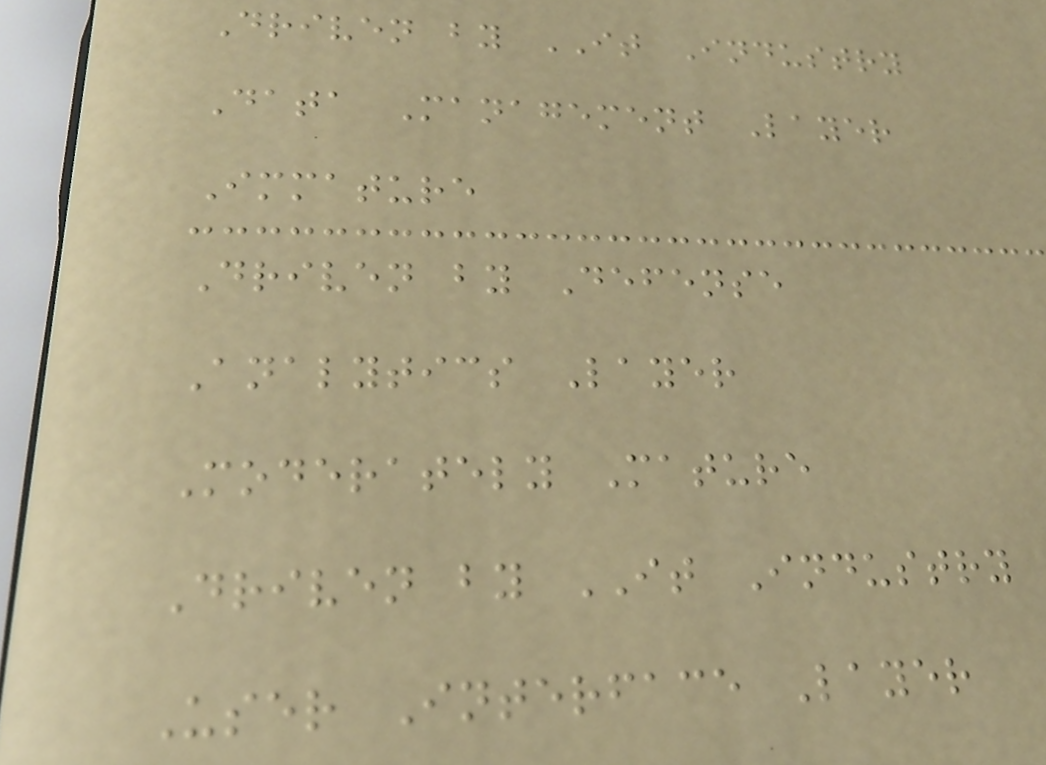Driven by IT Industry
Data Management Layer
Immature
Driven by Defense
Analytics Layer
Moderately Mature
Driven by IT Industry
User Interface Layer
